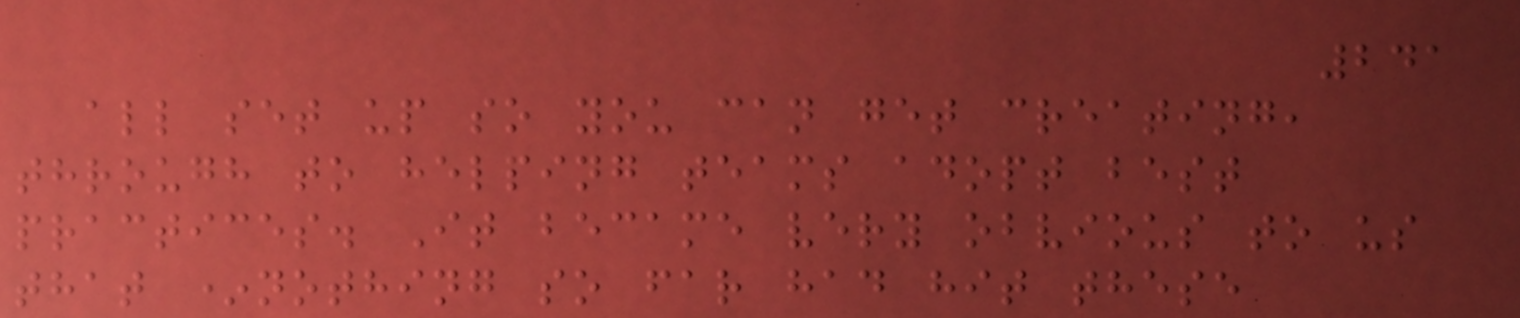241
all set up so you can get creating,
through to helping teams adopt best
practices. It became very obvious to us
that *nothing so far had hit these
